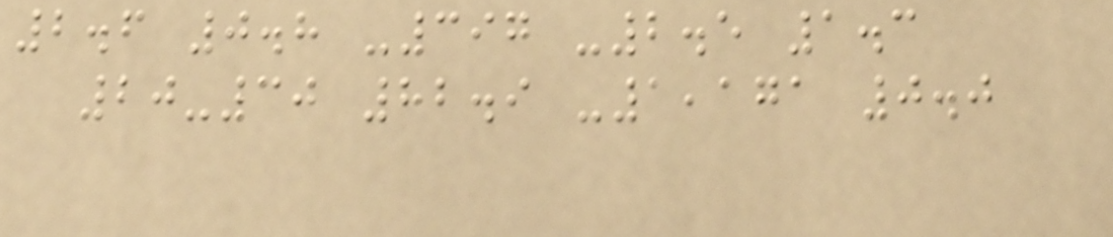2.6 0.8 -397 -2.5 1.3
20-30 82.9 -1,171 0.0
